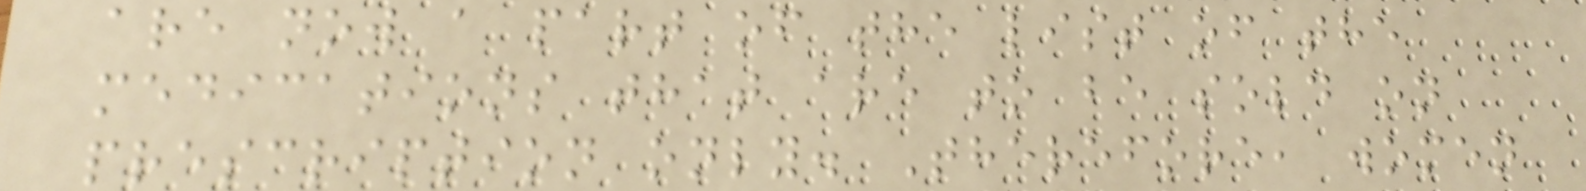are now a part of the list of the
medications that are to be sold on
prescription only. Therefore, women
